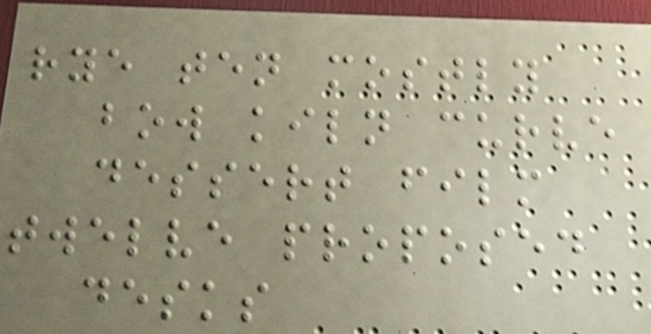rye ten mostly
bow kiln curve
dessert film
twelve proposed
desks
